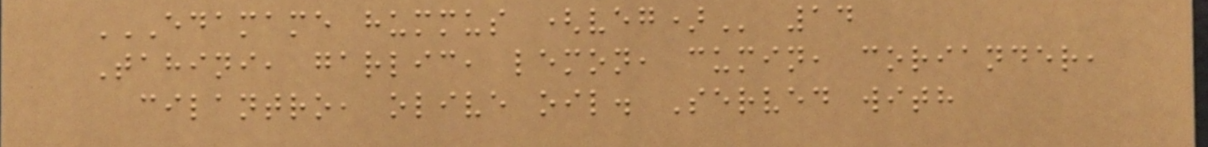EDAMAME HUMMUS (VEG) 14
Tahini, garlic, lemon, cumin, coriander,
cilantro, olive oil. Served with
